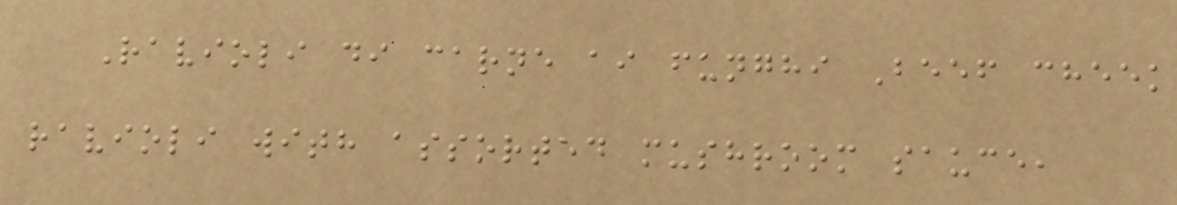Ravioli di carne ai funghi Beef cheek
ravioli with assorted mushroom sauce,
